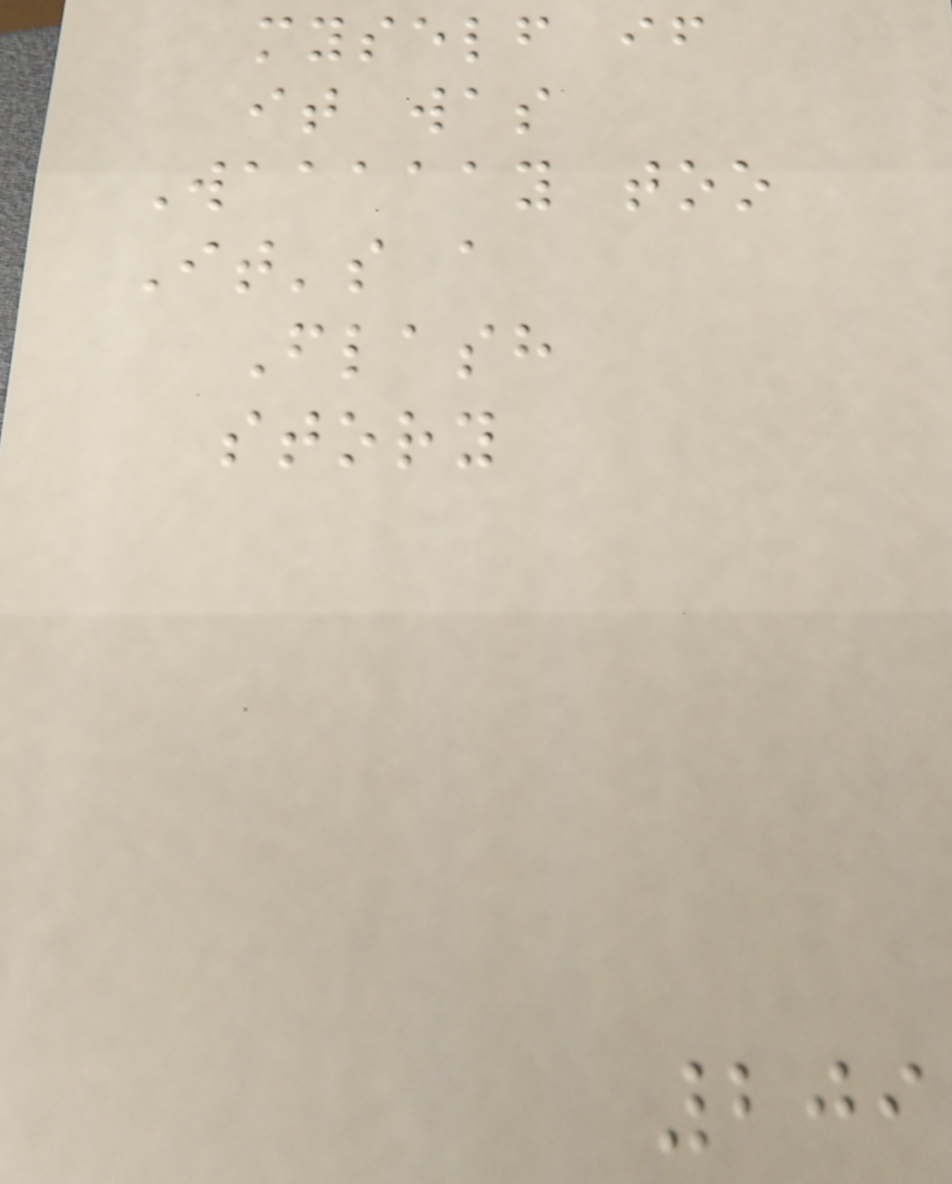myself if
it was
Waaaaay too
It's a
Flash
story
209
